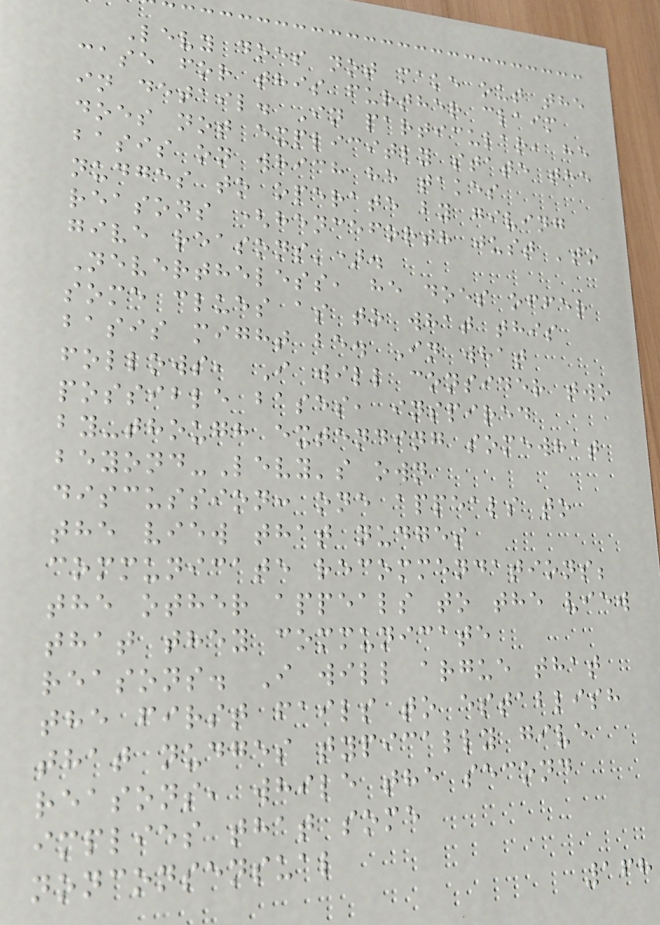Levy does not make out the
case for this further claim
in detail. In particular, he
does not explicitly state the
basis on which he takes
nudges to operate by giving
reasons (henceforth just 'to
give reasons').
Nevertheless, he does offer
some clues as to what this
basis might be. In what
follows, I will consider two
possible bases, inspired
by-though extending somewhat
beyond-Levy's own
discussion: one appeals to
the view that nudges
communicate recommendations;
the other appeals to the view
that they communicate
reasons. I will argue that
the first fails to establish
that nudges typically give
reasons, while the second
implies that some
nonconsensual
168
